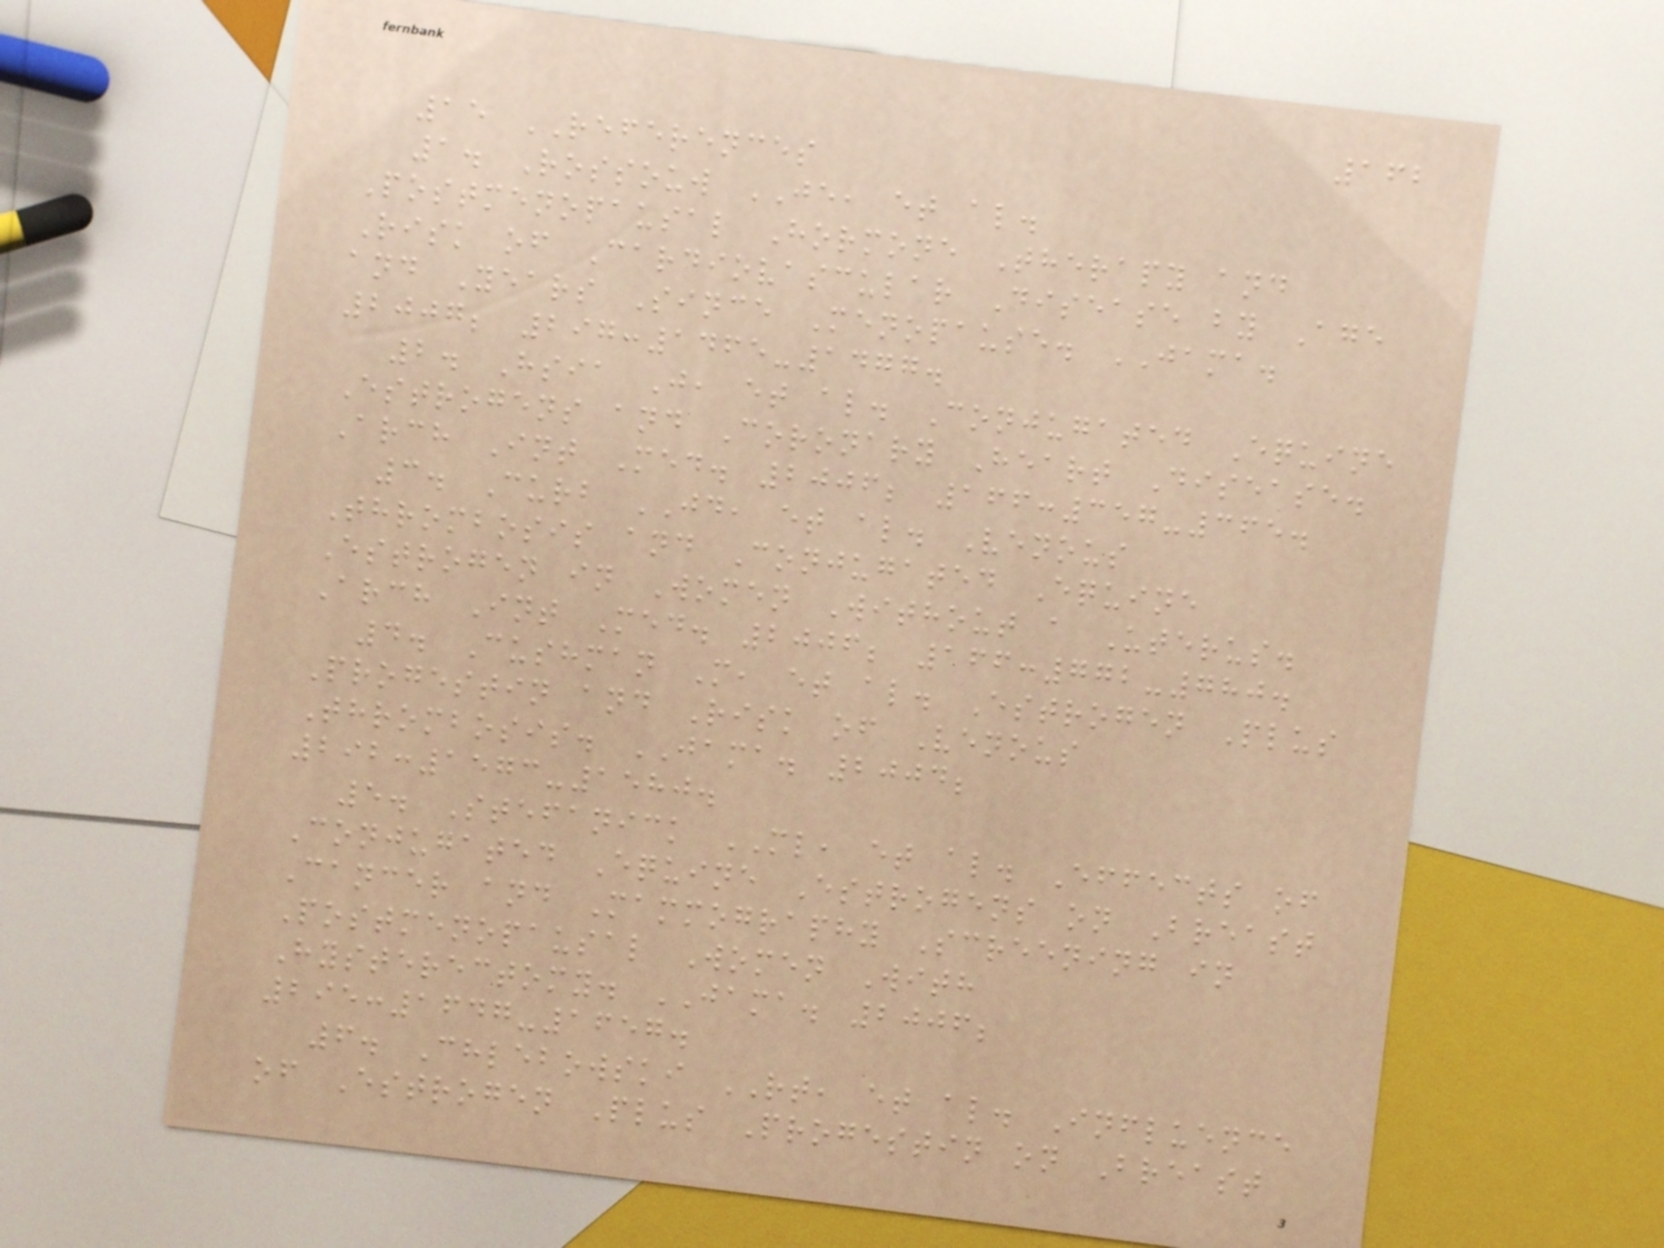162
15 REFERENCES
1. Rossouw JE, et al.
Postmenopausal Hormone Therapy and
Risk of Cardiovascular Disease by Age
and Years Since Menopause. JAMA.
2007; 297:1465-1477.
2. Hsia J, et al. Conjugated Equine
Estrogens and Coronary Heart Disease.
Arch Int Med. 2006; 166:357-365.
3. Curb JD, et al. Venous
Thrombosis and Conjugated Equine
Estrogen in Women Without a Uterus.
Arch Int Med. 2006; 166:772-780.
4. Cushman M, et al. Estrogen Plus
Progestin and Risk of Venous
Thrombosis. JAMA. 2004;
292:1573-1580.
5. Stefanick ML, et al. Effects of
Conjugated Equine Estrogens on Breast
Cancer and Mammography Screening in
Postmenopausal Women With
Hysterectomy. JAMA. 2006;
295:1647-1657.
6. Chlebowski RT, et al. Influence
of Estrogen Plus Progestin on Breast
